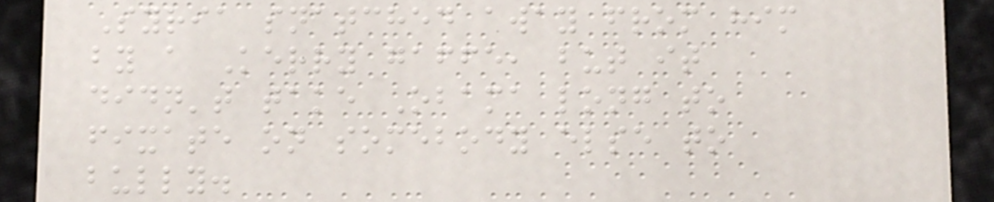Syria snatched away from him
by a Kerry gaffe, but it
didn't take Obama long to
fixate on somebody else to
bully.
